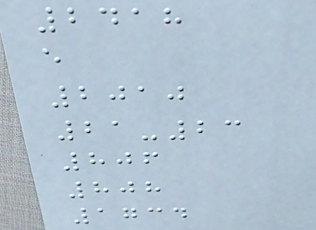2418
e
2010
21-23
806
808
1734
